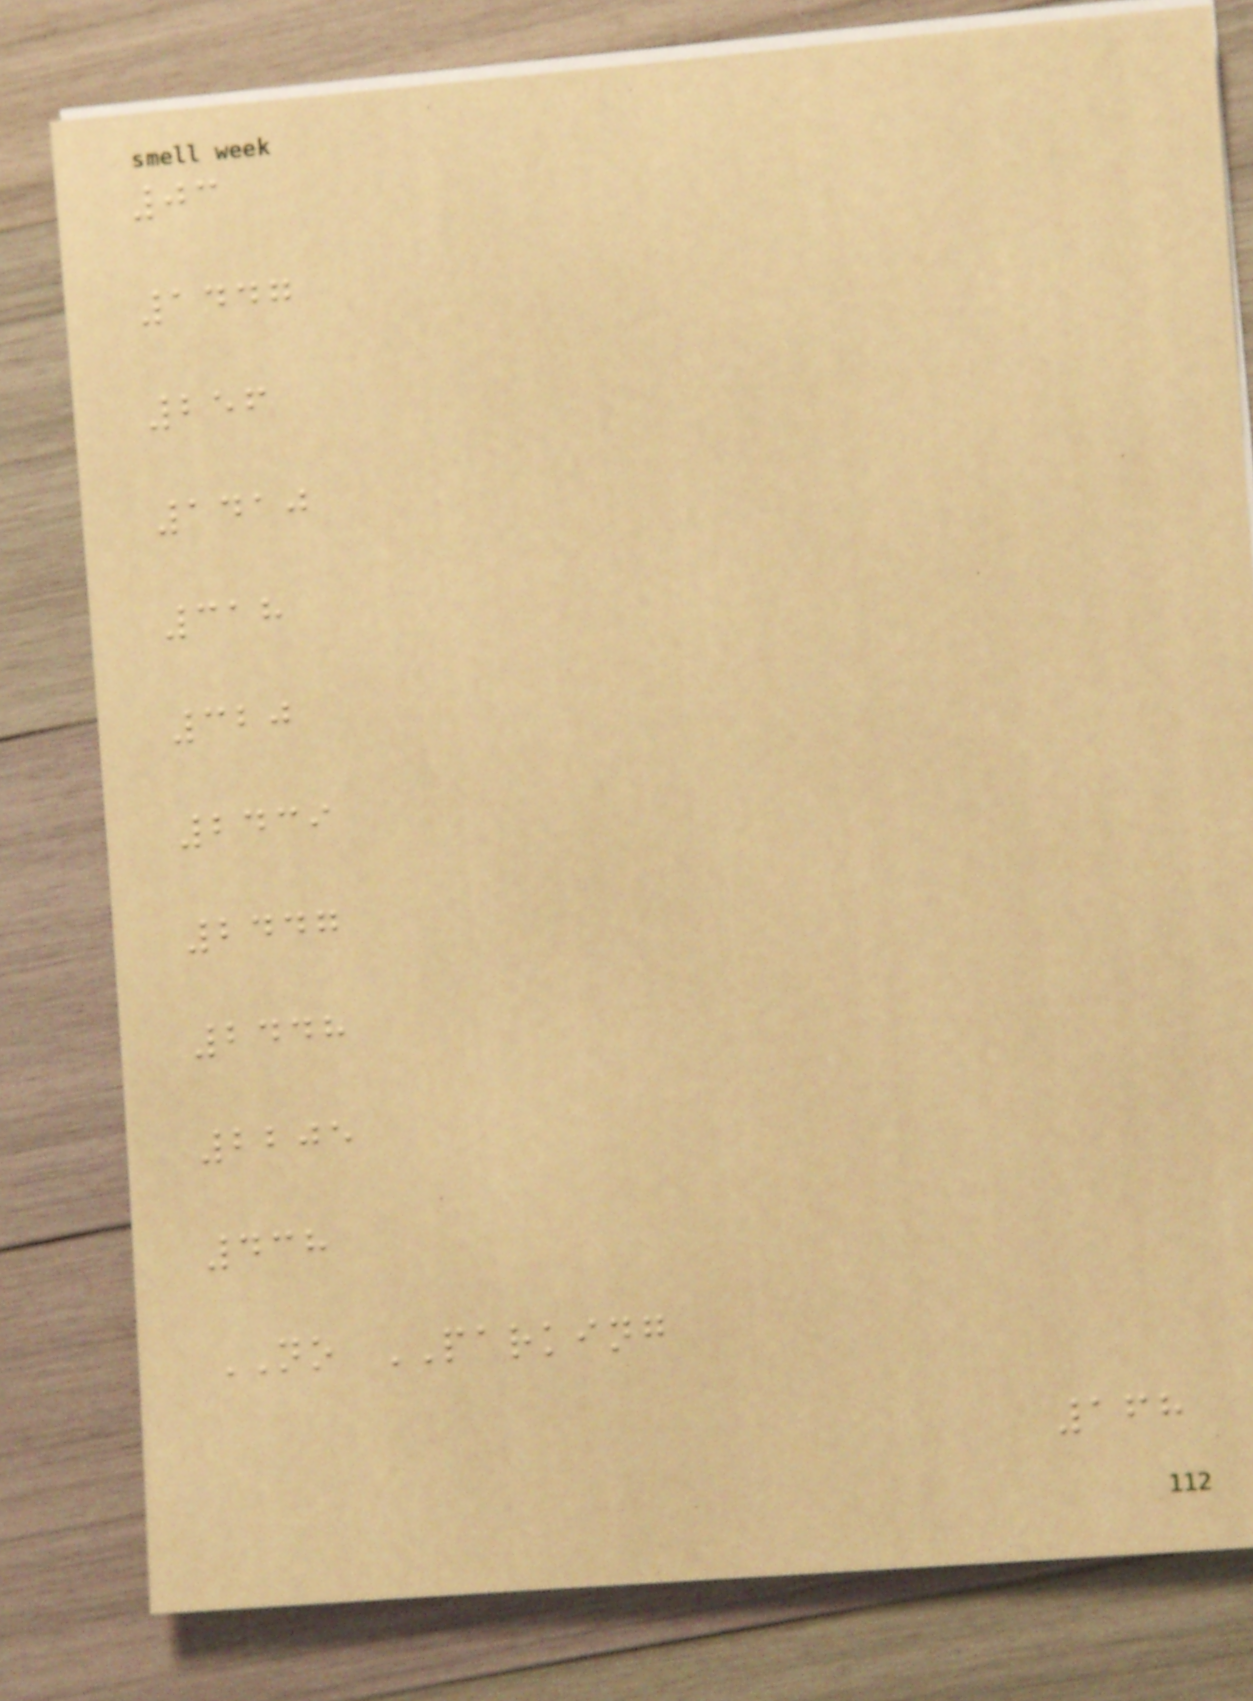03
1447
256
1410
318
320
2439
2447
2448
2205
438
NO PARKING
168
